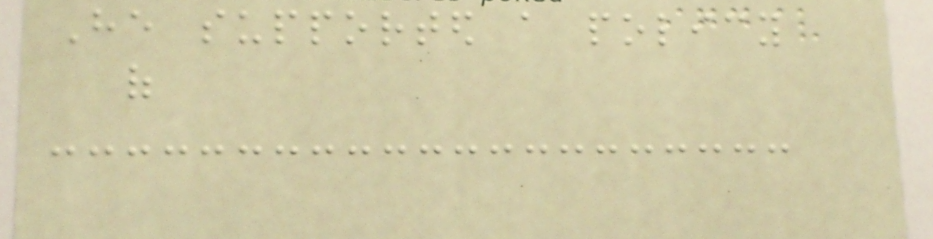He supported a policy
of
